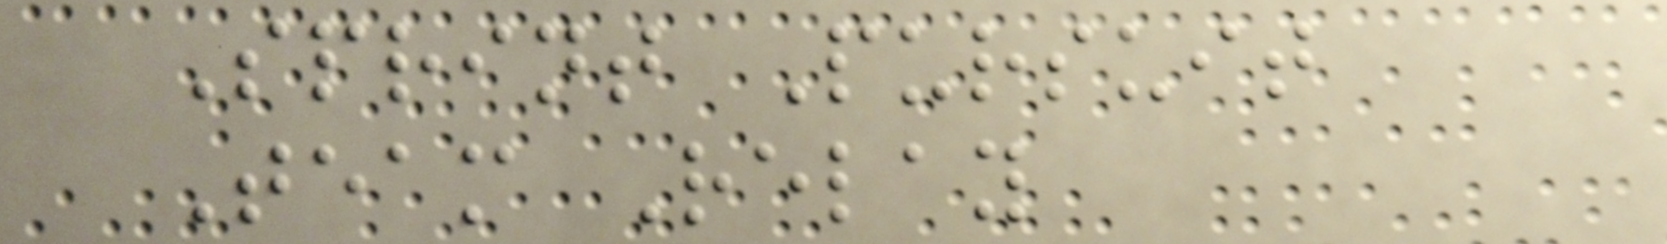Sprint Pursuit
Team Relay
